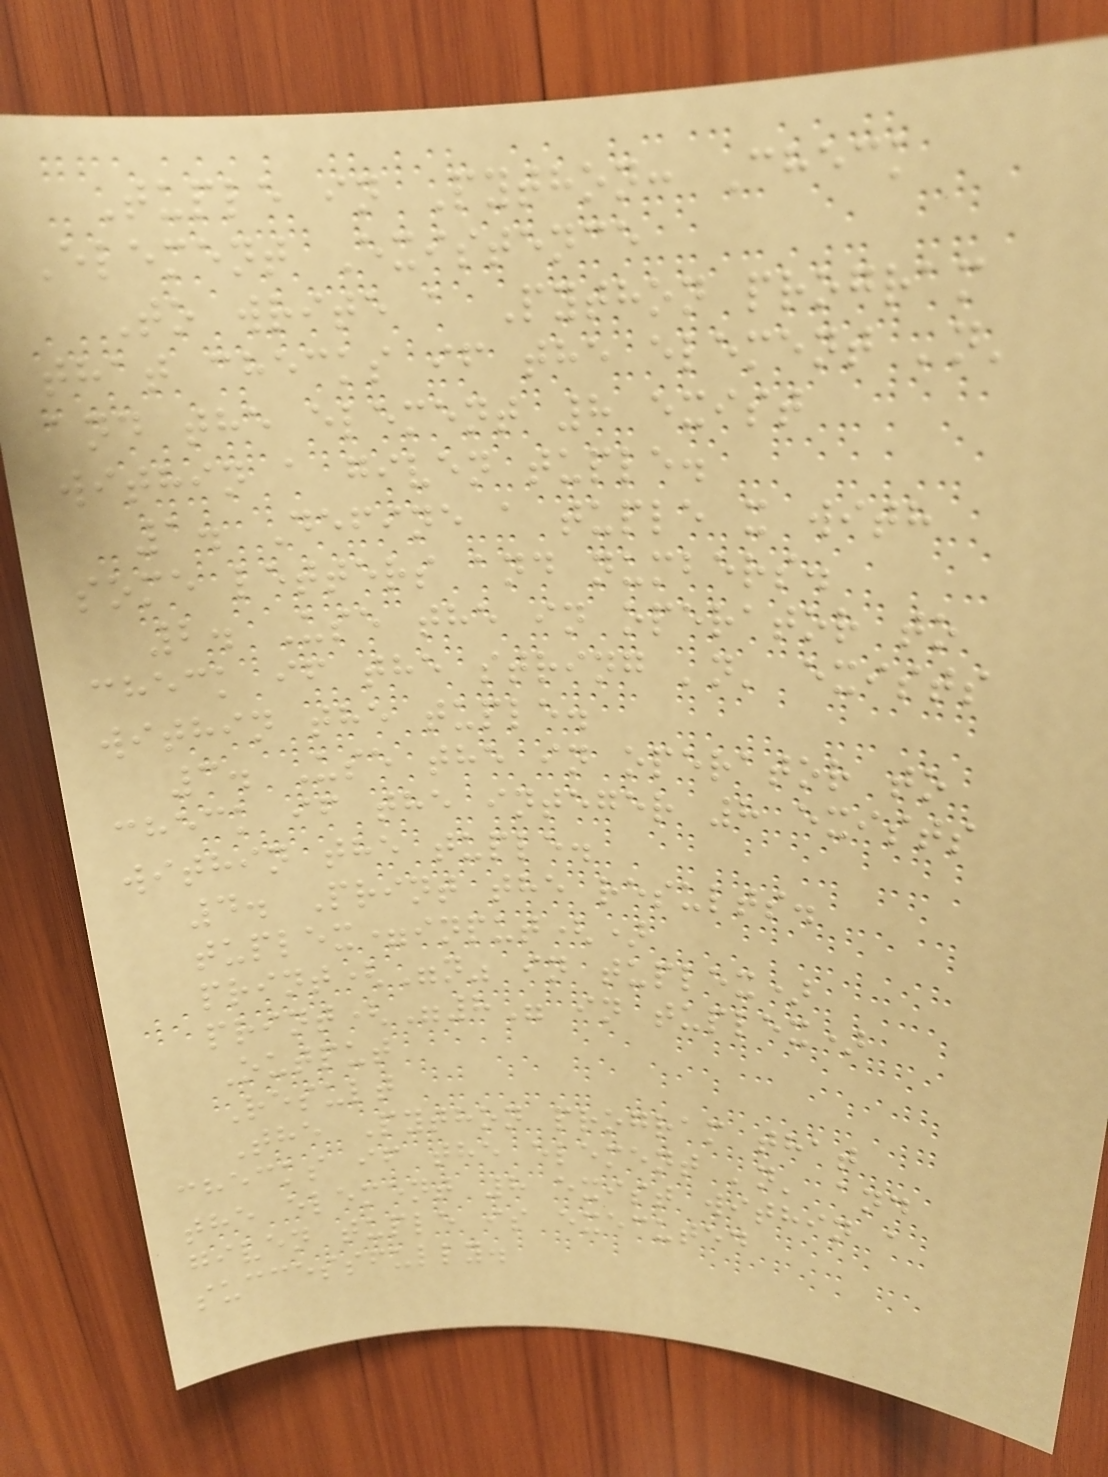Tuple in Python: Check
Element Existence
To write a Python program
that checks if the element 'n'
and the element 8 exist
within a given tuple.
1. Define a tuple x with
some letters and numbers.
2. Use the in operator to
check if the string 'n' exists
within the tuple.
3. Use the in operator to
check if the integer 8 exists
within the tuple.
4. Print the results.
tuplex=input()
print("n" in tuplex)
print("8" in tuplex)
Output
Result
The Python program that
checks if the element 'n' and
the element 8 exist within a
given tuple is executed
successfully.
